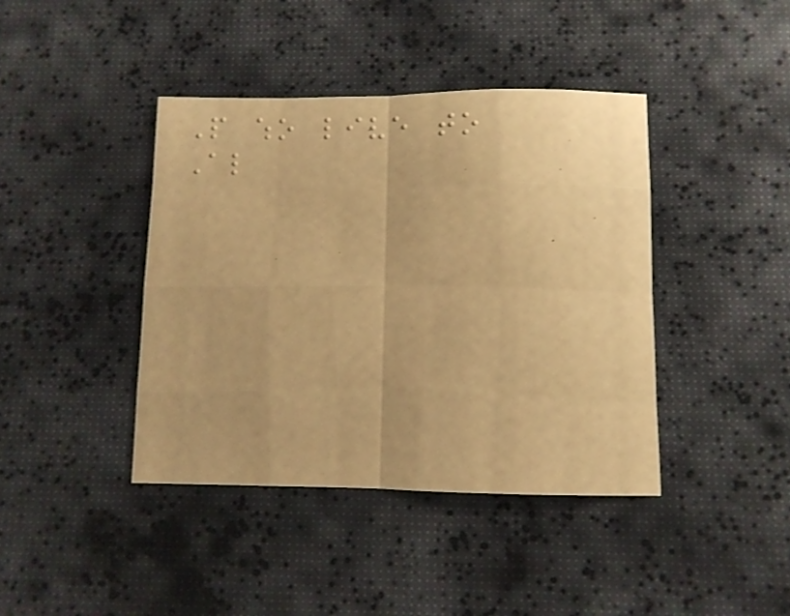People who live to
Also
